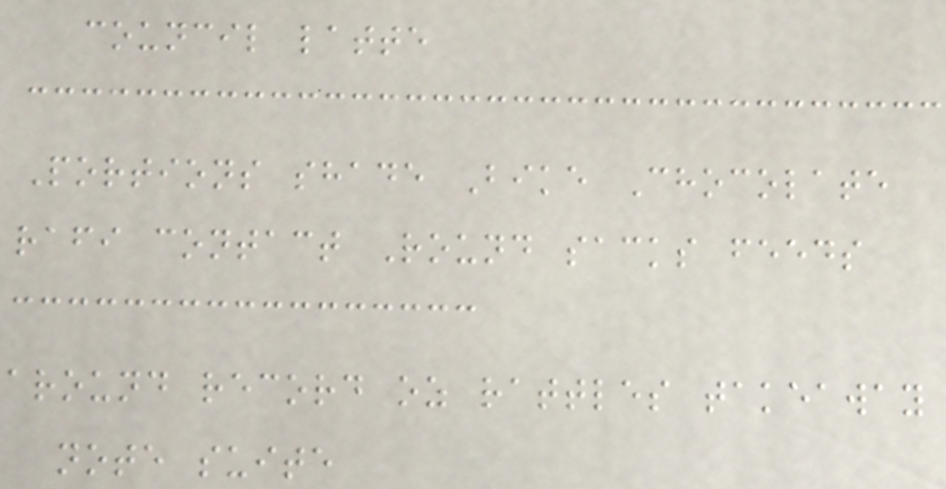council latte
Portions shade Bike Chocolate
rafi contact Round sacks feeds
around record oz rattles takeaway
note suite
